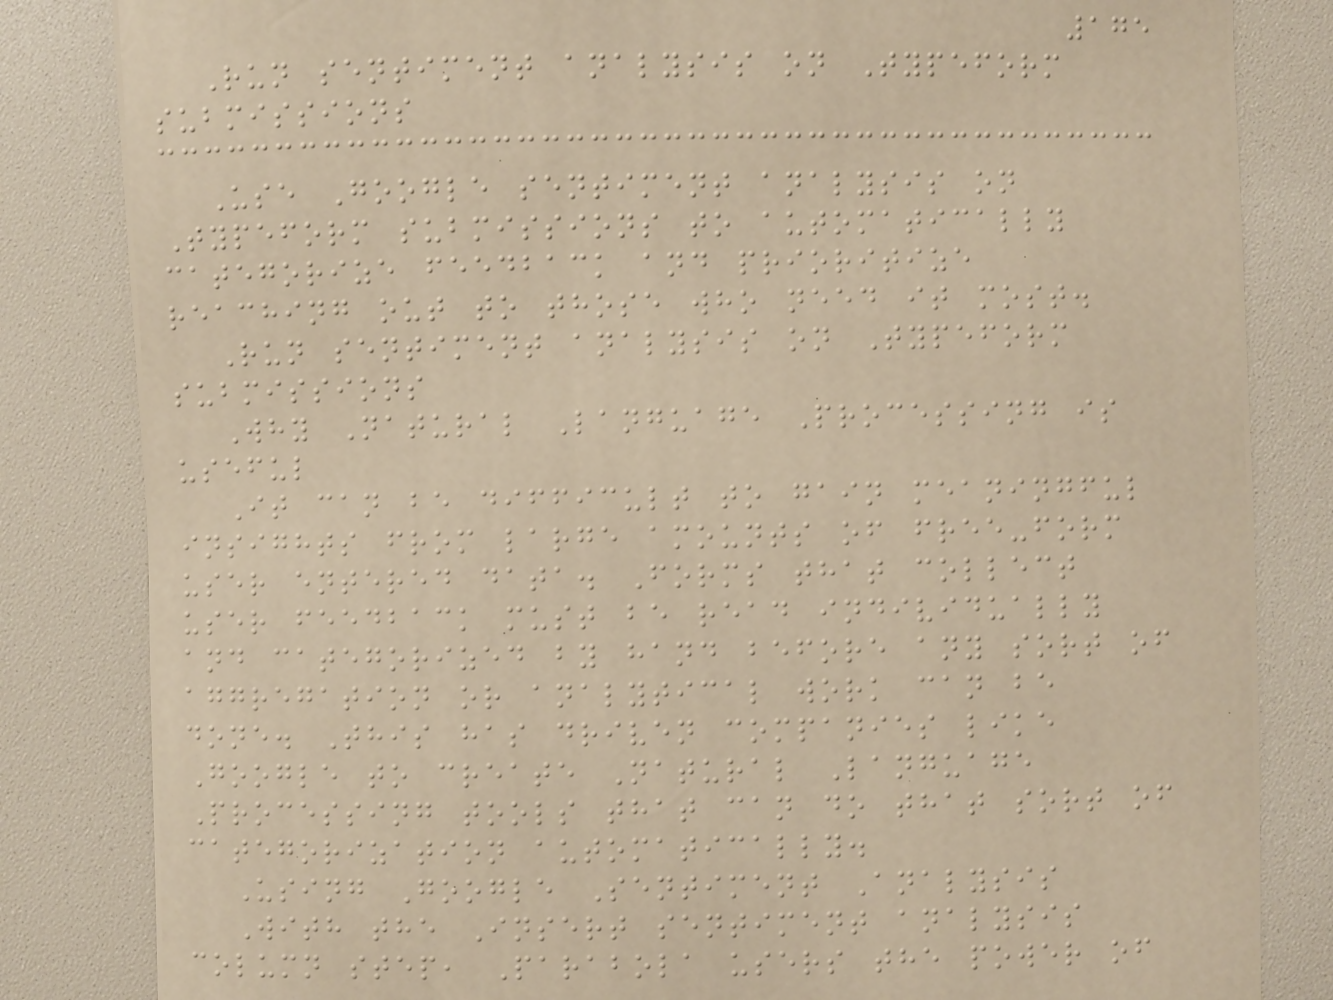175
Run sentiment analysis on Typeform
submissions
Use Google sentiment analysis on
Typeform submissions to automatically
categorize feedback and prioritize
reaching out to those who need it most.
Run sentiment analysis on Typeform
submissions
Why Natural Language Processing is
useful
It can be difficult to gain meaningful
insights from large amounts of free-form
user entered data. Forms that collect
user feedback must be read individually
and categorized by hand before any sort of
aggregation or analytical work can be
done. This has driven companies like
Google to create Natural Language
Processing tools that can do that sort of
categorization automatically.
Using Google Sentiment Analysis
With the Insert sentiment analysis
column step, Parabola users the power of
